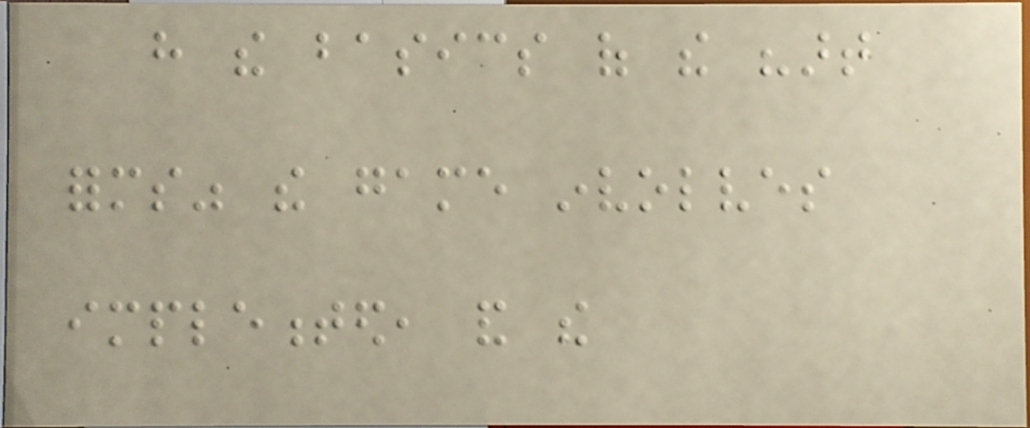have the basics of the "art
forms" the game involves
implemented, and the
